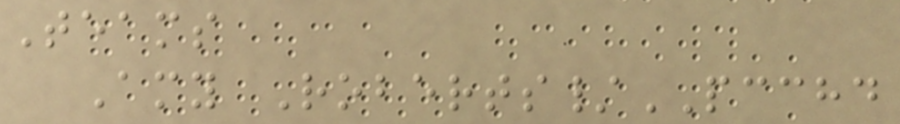Teams
Amy Roberts/PCCHD
